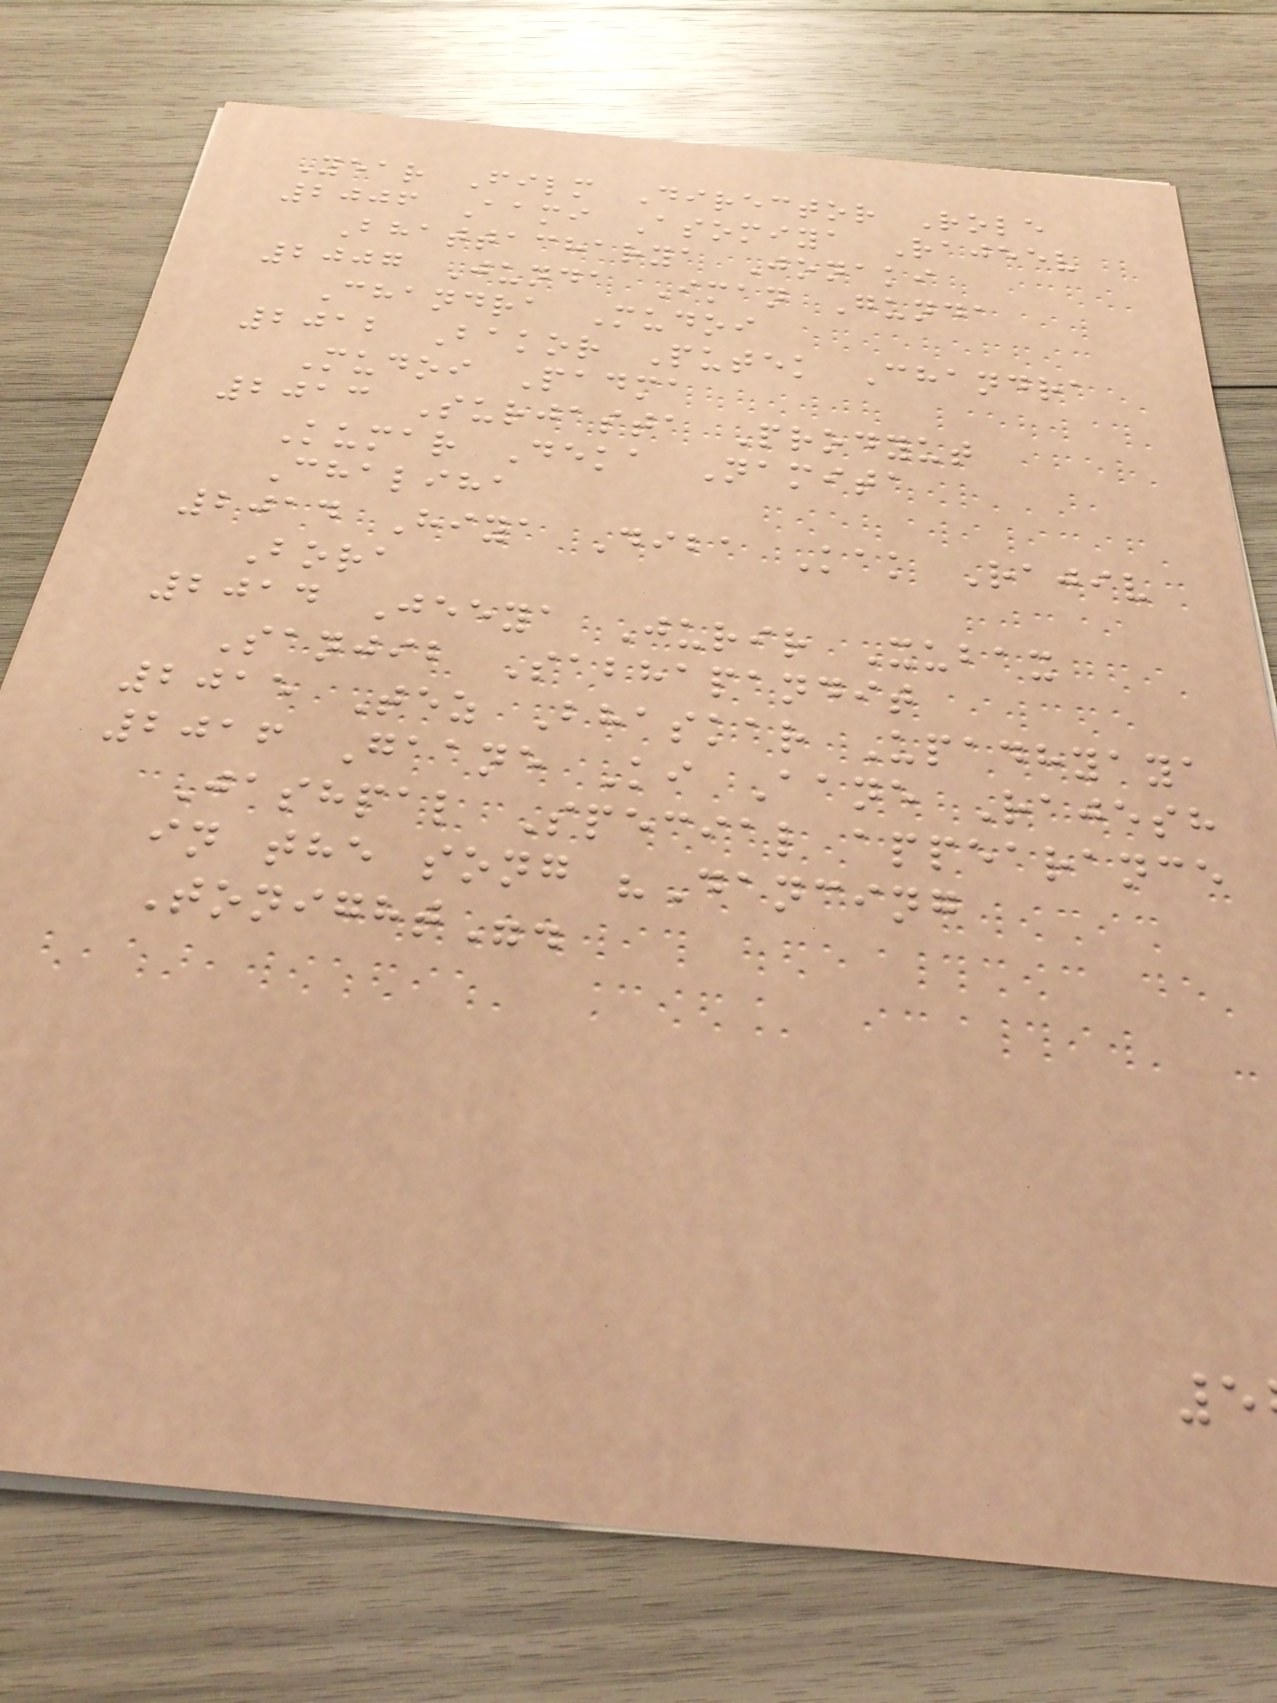Year Film Director Role
2006 Aami Asomiya Rajeev
Bhattacharya Jonaki
2007 Junda Iman Gunda
Chandra Mudoi
2012 Bakor Putek Chandra
Mudoi Padma
2013 Surjasta Prodyut
Kumar Deka Namita
Chaliha
2014 Hiya Diba Kak Rajiv
Bora
2014 Jeeya Jurir Xubax
Sanjib Sabhapandit
2015 Tez Bhaskar Upadhyaya
2016 Gaane Ki Aane Rajesh
Jashpal Special appearance
in the song "Dancing
Tonight".
